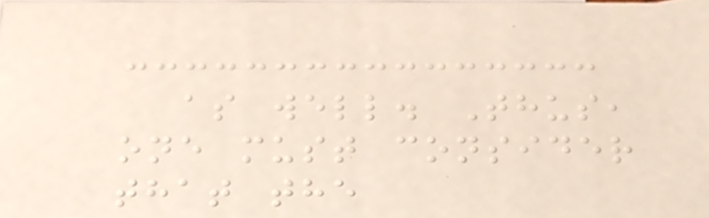as well. Thus,
one must consider
that the
